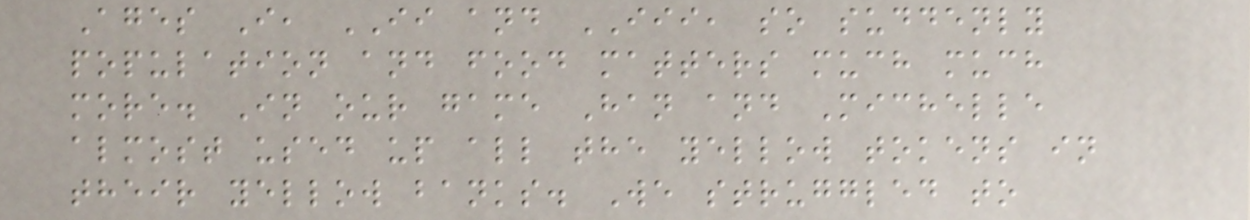Ages I, II and III, so suddenly
population and food matters much much
more. In our game Han and Michelle
almost used up all the yellow tokens in
their yellow banks. We struggled to
